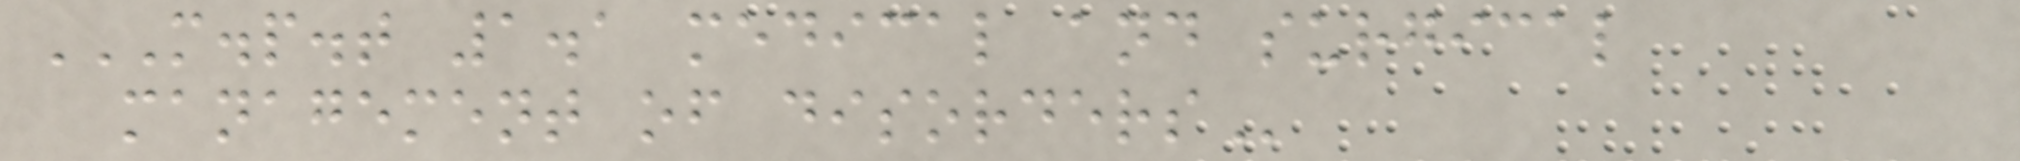M.P.T 1.1 MEDICAL AND SURGICAL
MANAGEMENT OF DISORDERS
